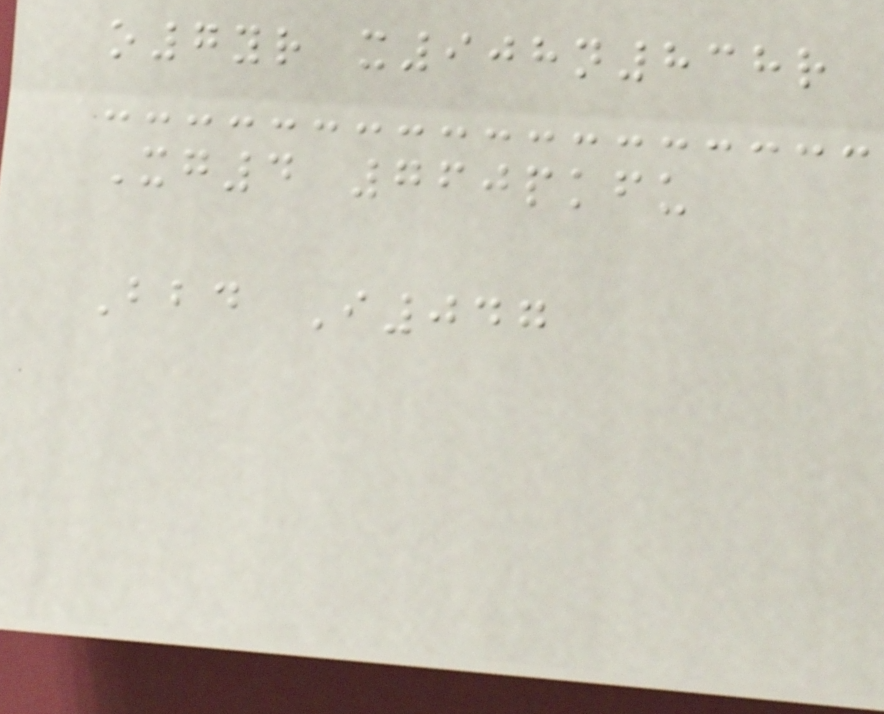o7yr x908n838r
Xg4 760pkfu
Bbd I047
